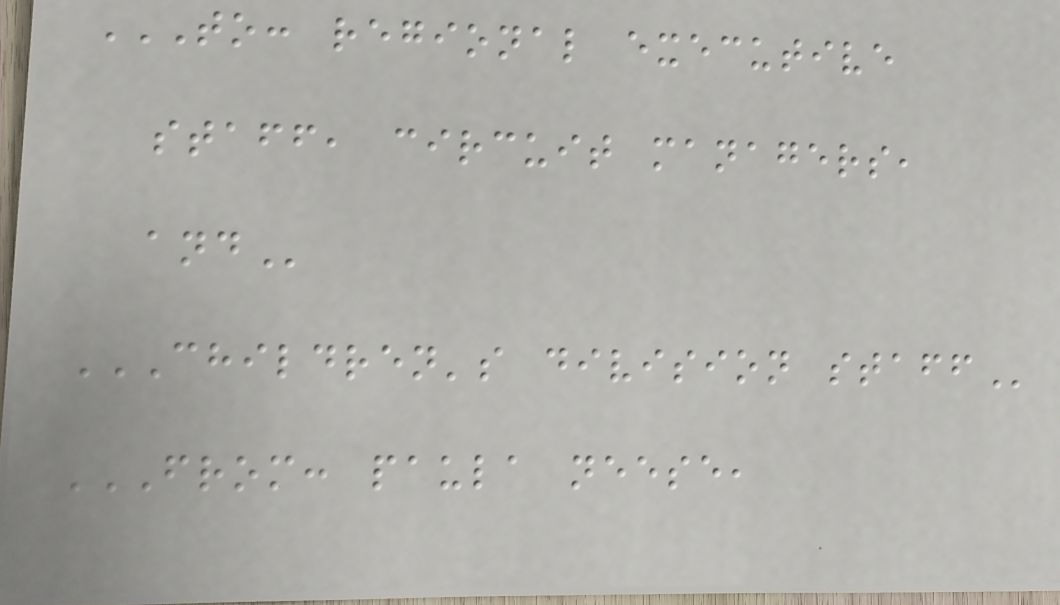TO: REGIONAL EXECUTIVE
STAFF, CIRCUIT MANAGERS,
AND
CHILDREN'S DIVISION STAFF
FROM: PAULA NEESE,
